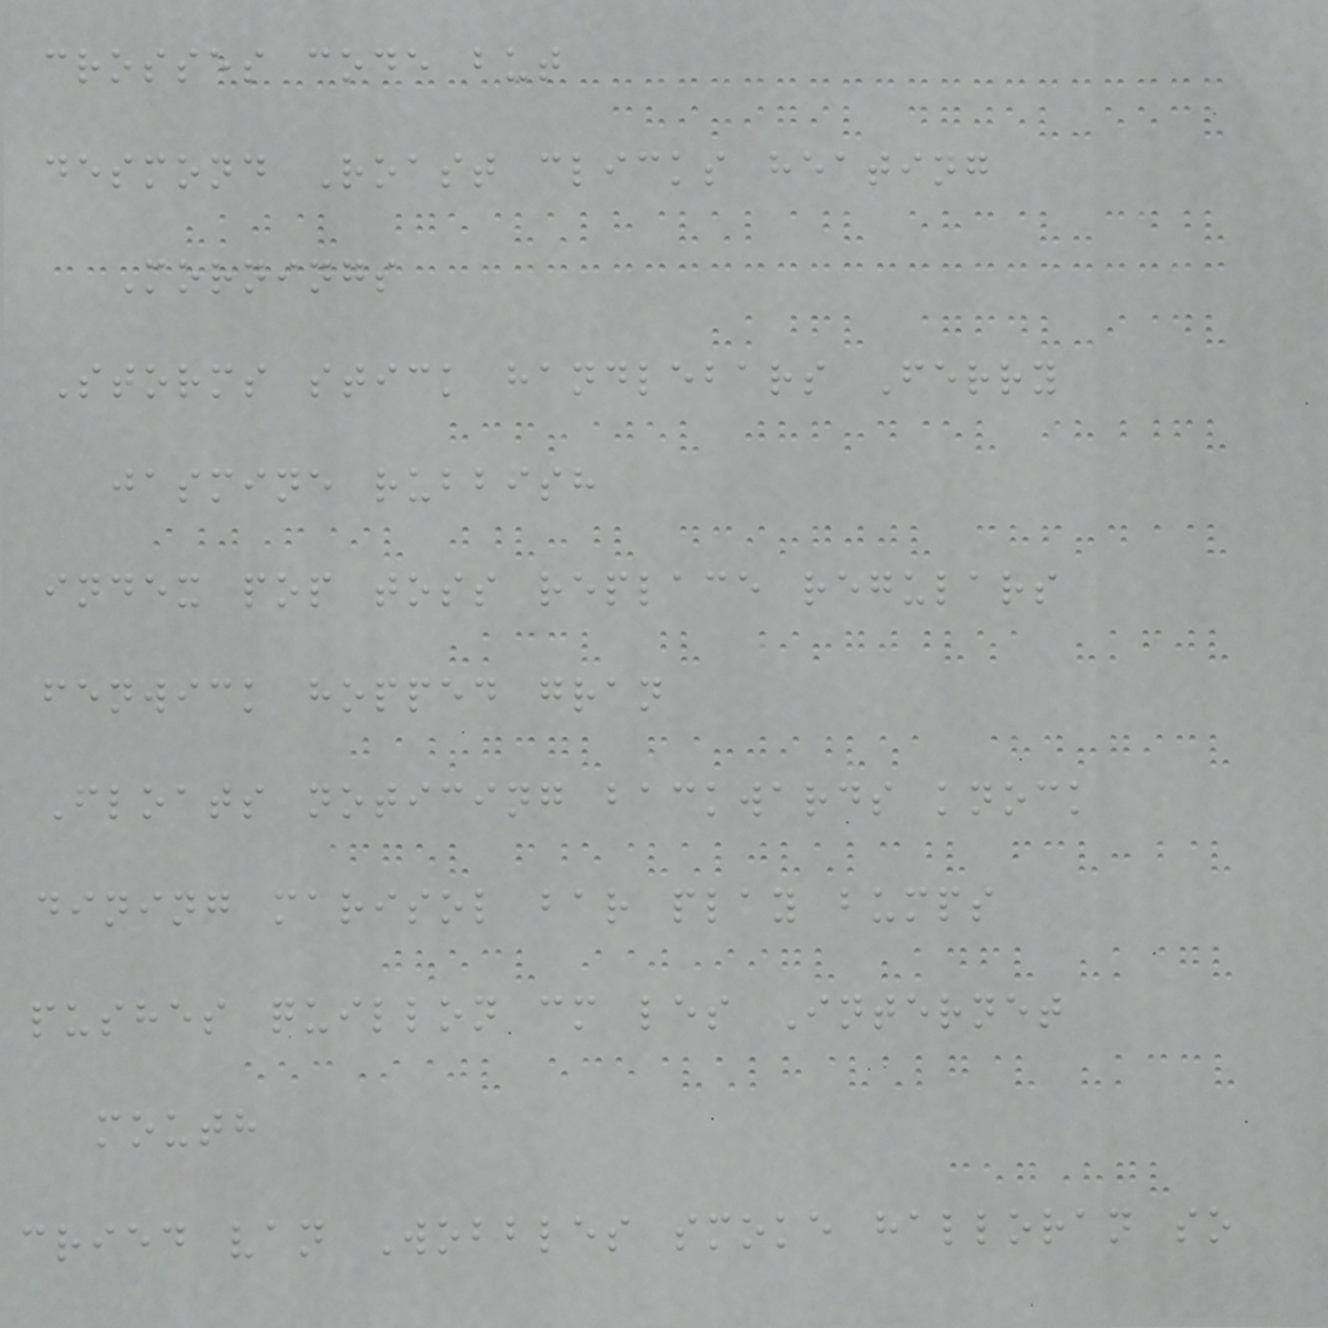crosses code but
desmond Roast clicks heating
Mornings
Storms stick handlebars Ferry
jasmine rubbish
index pop toss replace regulars
fenwick hopped gran
Floats noticing backwards knock
dining marisol bar play bumps
pushes quillon cm les Internet
mouth
cried van Wobbles smoke halloran so
